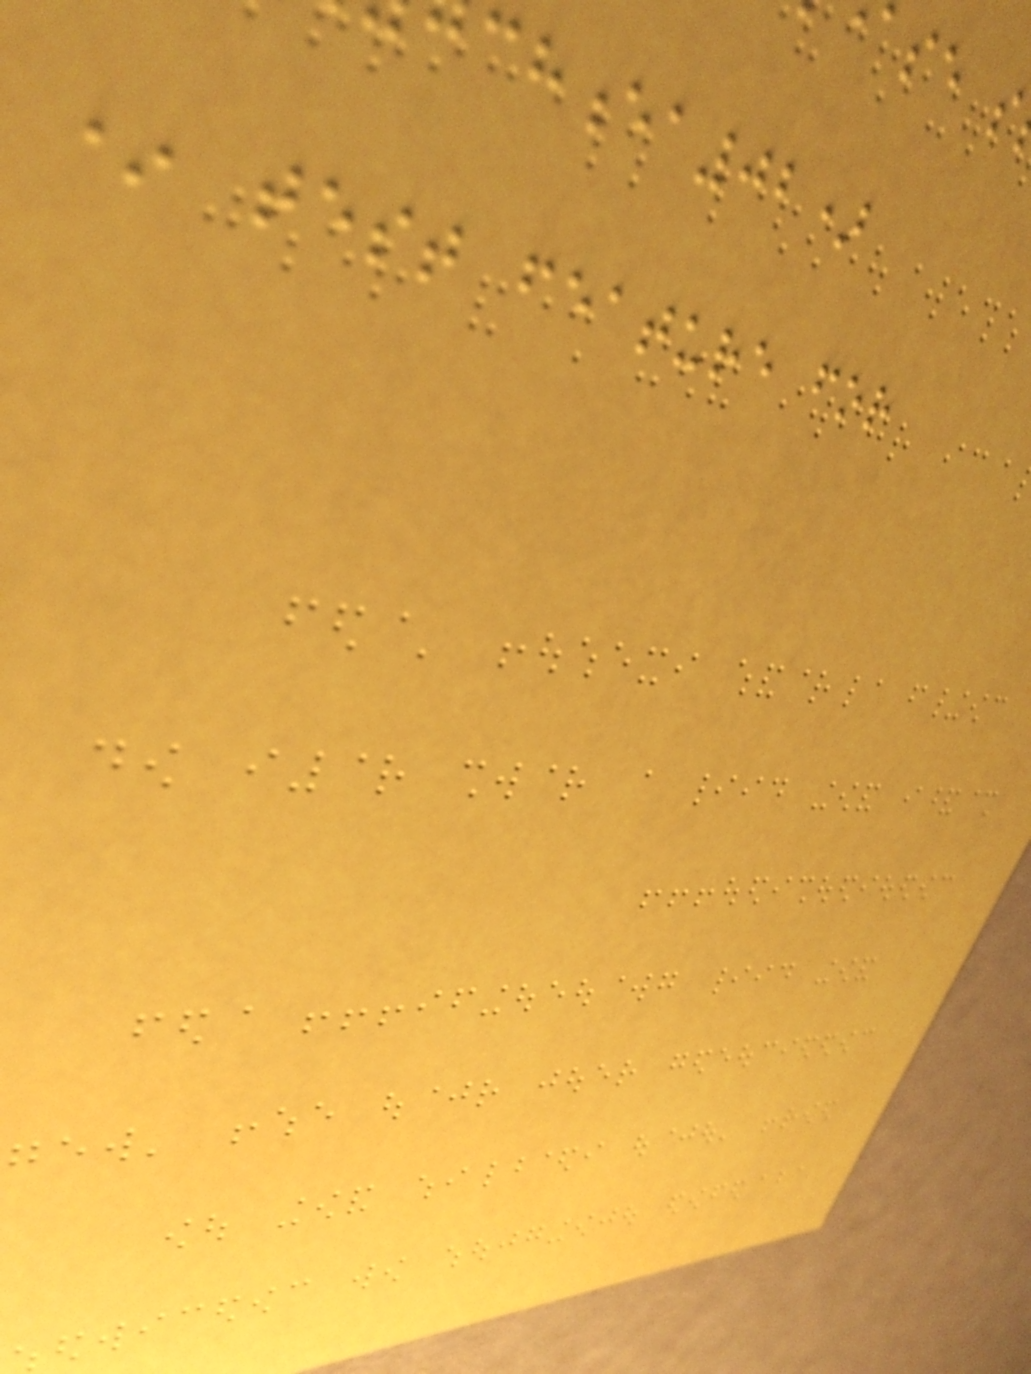ea02)
* test feature for
